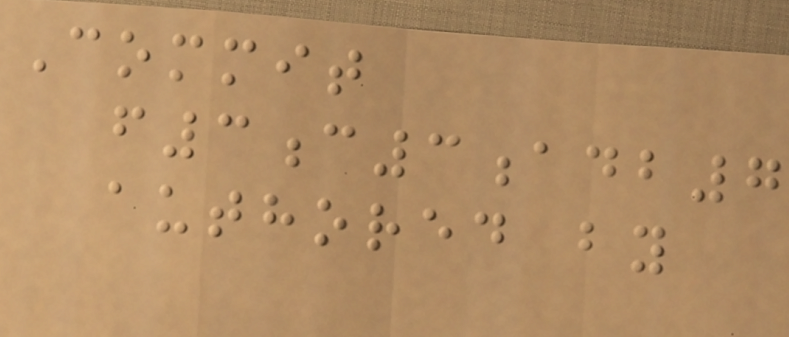Commit
f3c3adb7
authored by
